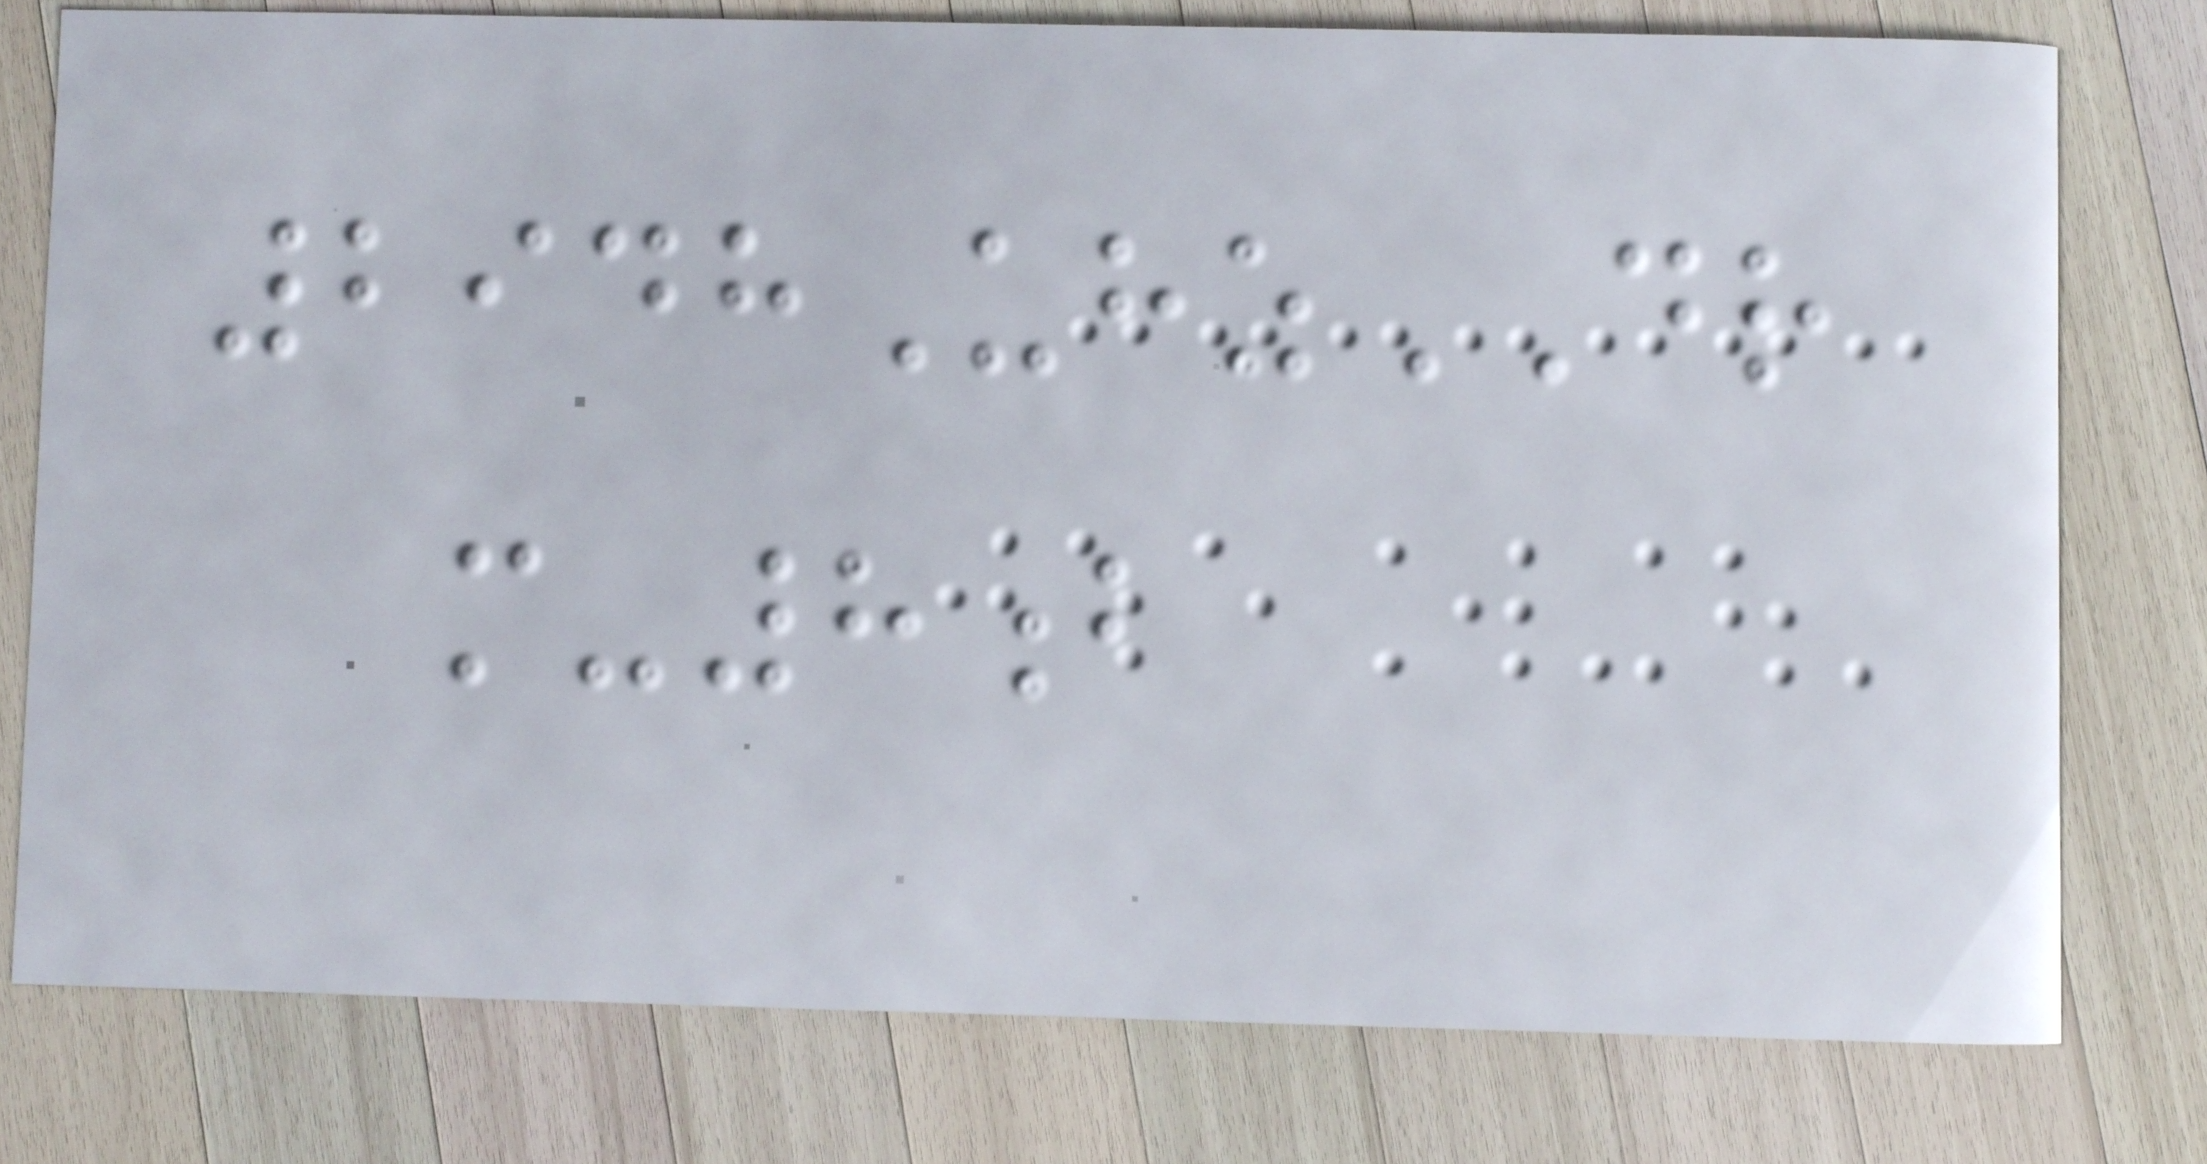2948UhzDR
m-8b
